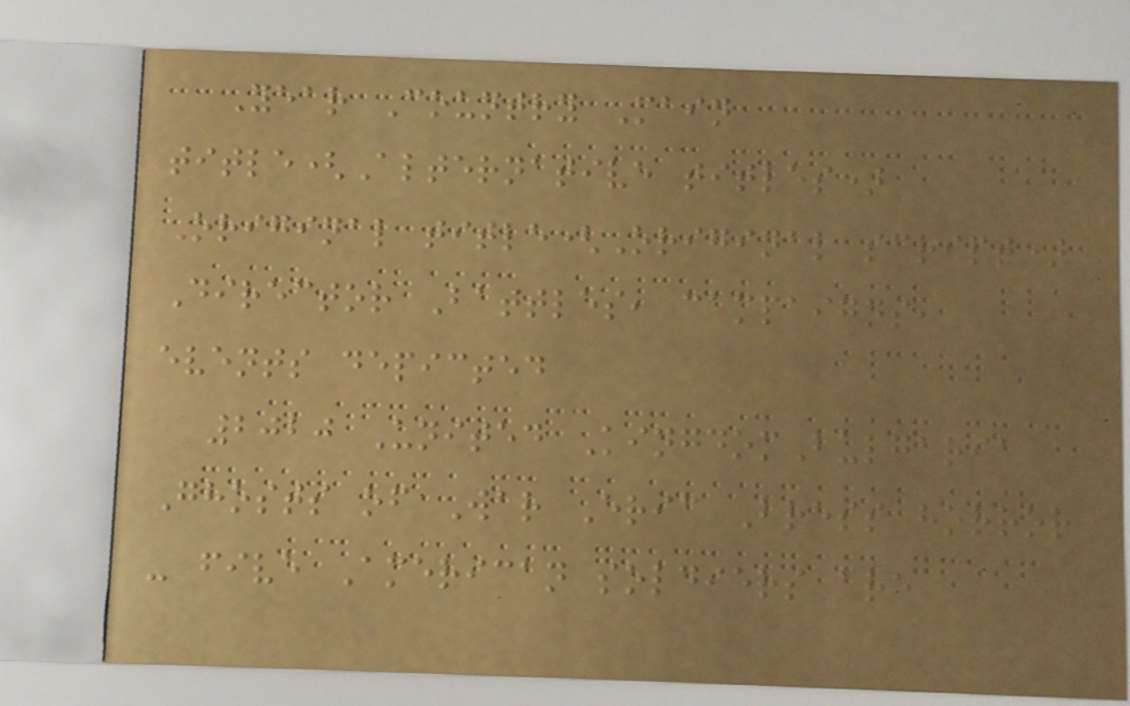Year Country Main
title(Alternative titles)
Original title(Original script)
Director Battles, campaigns,
events depicted
2020 United KingdomBulgaria
Ghosts of War Eric Bress horror
- five American soldiers are
